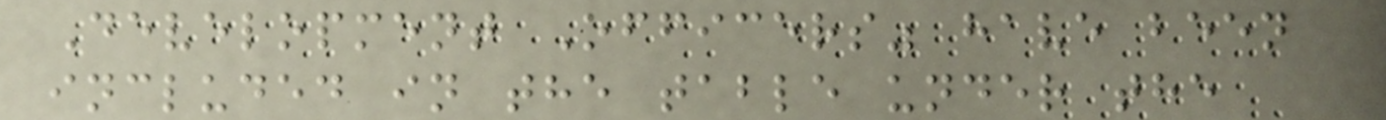Development Officers" have been
included in the table under the
